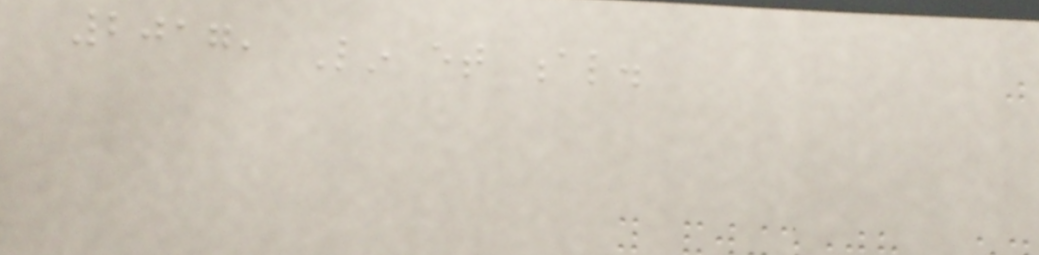2017, Lin et al.
